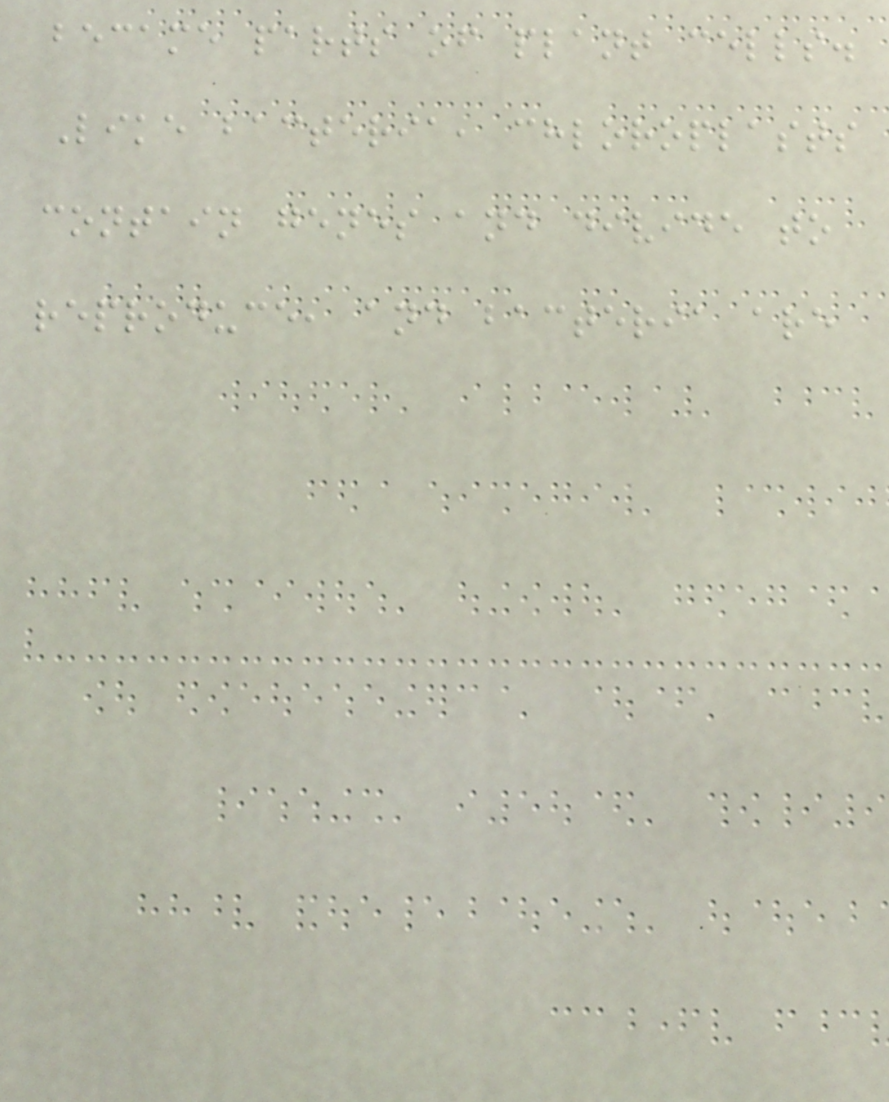became parts of plant cells.
Like bacteria, chloroplasts
contain genes and divide to
reproduce, and bacteria are
